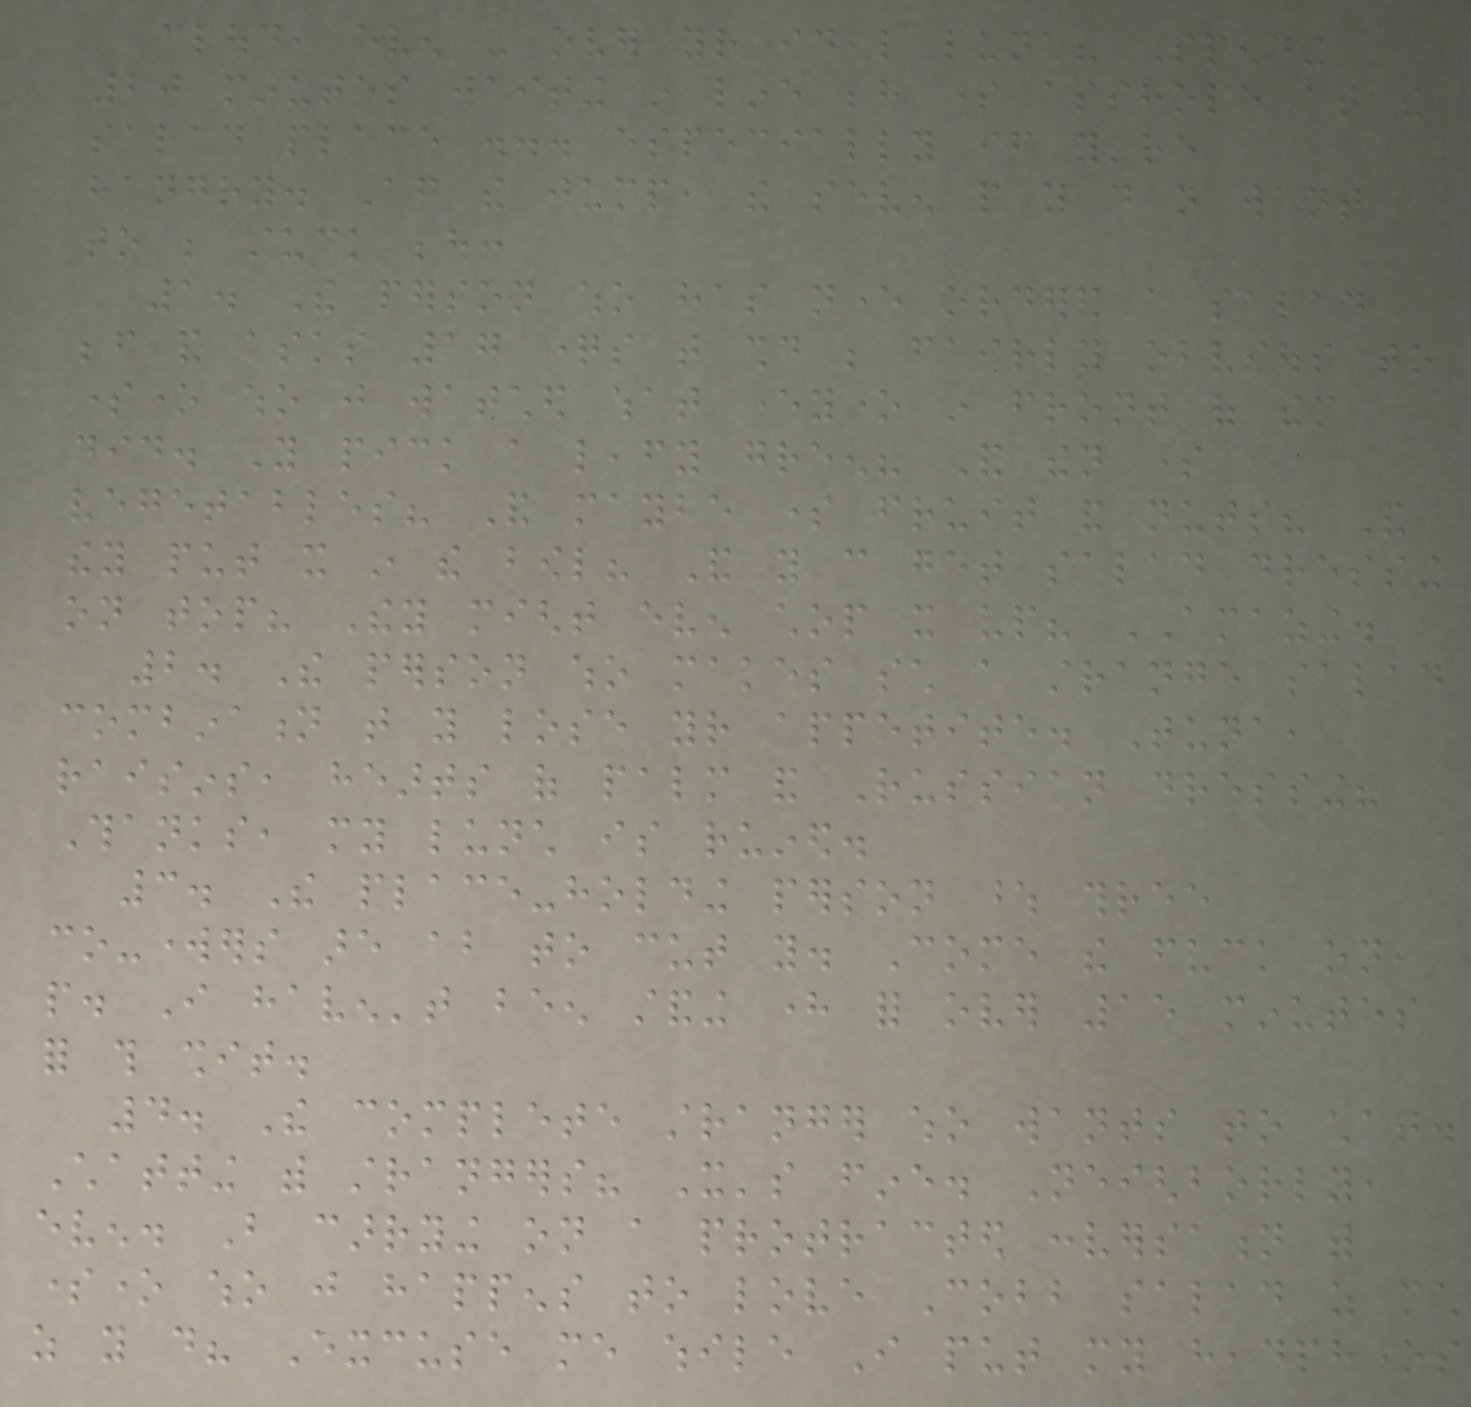cloud, even - over your ideal lunch? Spending
20 minutes waiting in line behind some asshole at the
salad place ... especially if you're
hangry. After the jump, the seven people you do not want
to be stuck behind:
1. The person who has never ordered a salad
before and asks 17 questions that should be fairly obvious to
someone who just watched what everyone in front of them
did. You pick a leafy green? And then some
vegetables? And maybe some fruit and nuts? And
they put it in the bowl? And you can get salad dressing
on top? They might even chop it up? AMAZING.
2. The person who makes such a strange salad
combination that you lose your appetite. Tuna,
raisins, hearts of palm and Russian dressing?
Thanks, my lunch is ruined.
3. The place-holding person whose three
co-workers are about to cut you. Come the fuck on,
people. I haven't been standing here for over 15 minutes
for this shit.
4. The complete stranger who wants to chat.
Chatting with strangers? It's fine. Neighborly,
even. But carrying on a protracted conversation with
someone who just happens to love Cobb salad as much
as you do? Excuse me while I put my headphones
